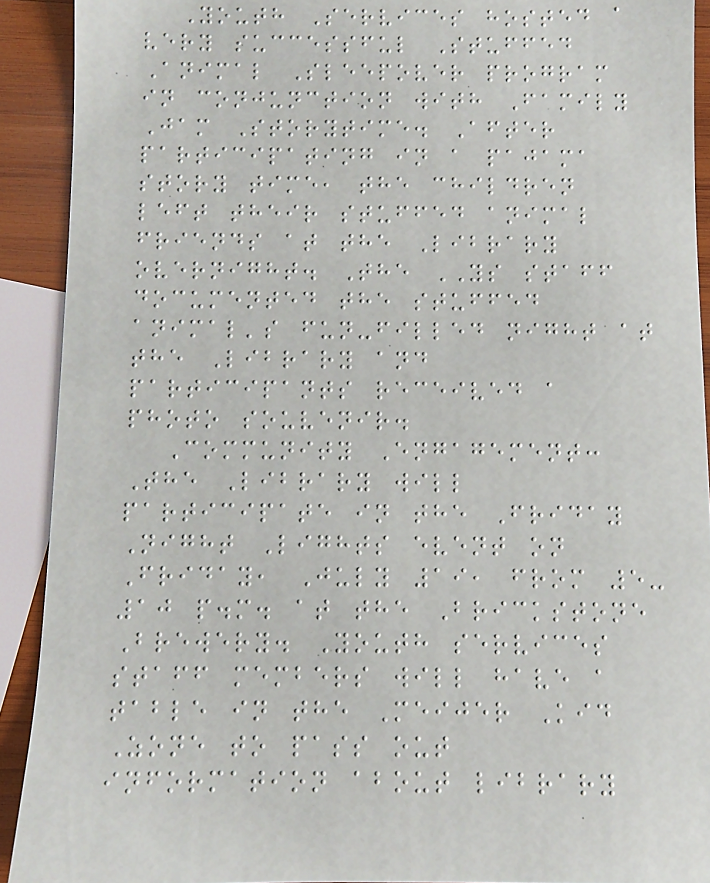Youth Services hosted a
very successful Stuffed
Animal Sleepover program
in conjunction with Family
Jam Storytime. After
participating in a pajama
story time, the children
left their stuffed animal
friends at the Library
overnight. The YS staff
documented the stuffed
animal's fun-filled night at
the Library and
participants received a
photo souvenir.
Community Engagement:
The Library will
participate in the Friday
Night Lights event on
Friday, July 19, from 5-
10 p.m. at the Brickstone
Brewery. Youth services
staff members will have a
table in the Meijer Kid
Zone to pass out
information about library
